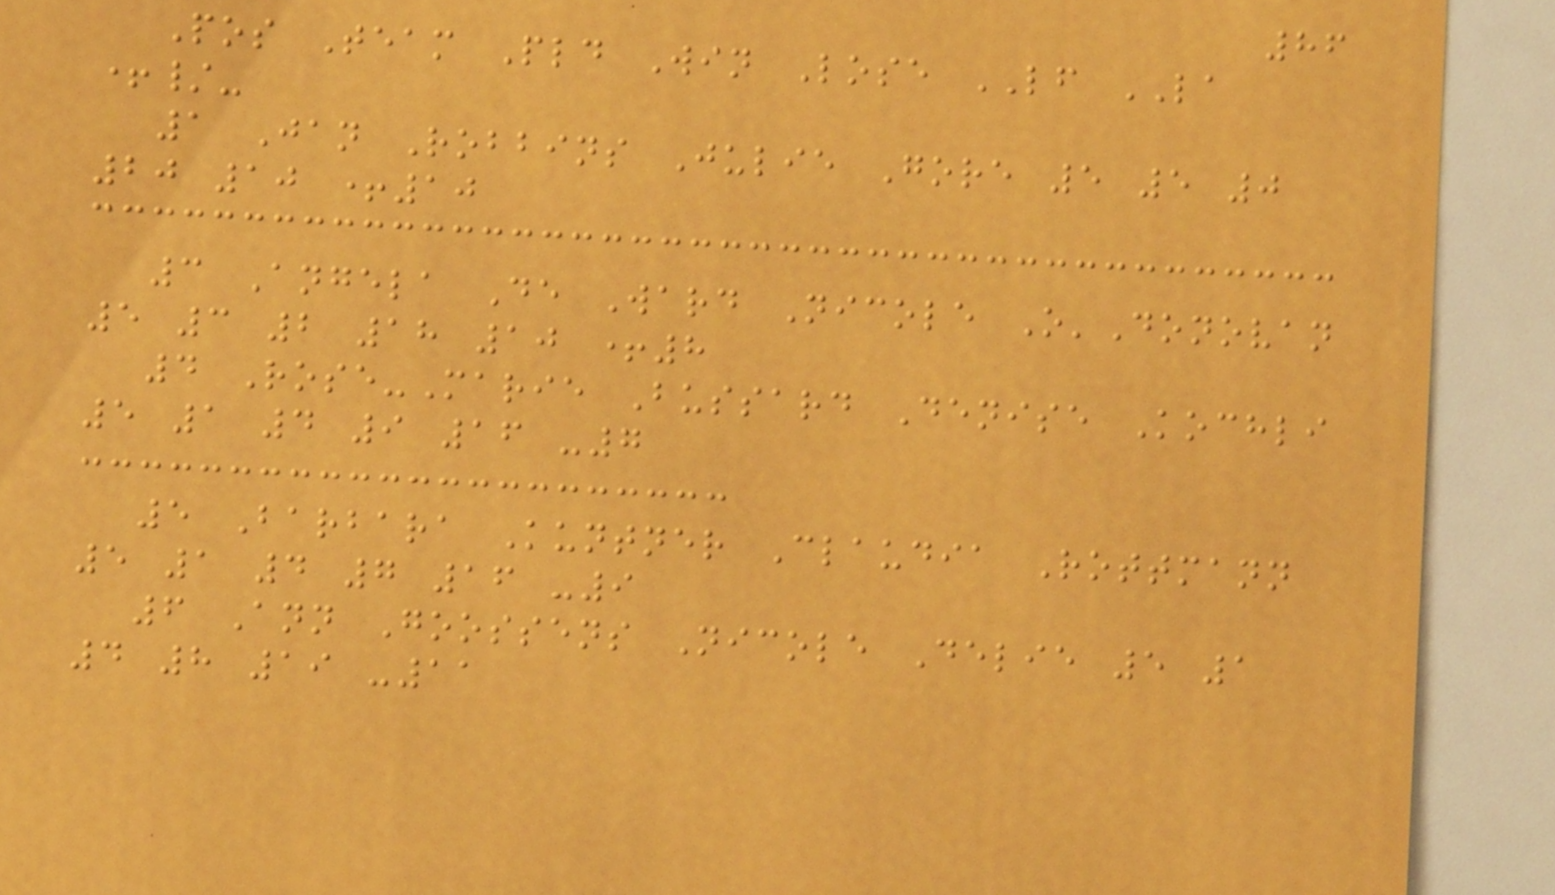86
Pos Team Pld Win Lose LF LA
+/-
1 Jan Robbins Julie Gore 5 5 0
20 10 +10
3 Angela De Ward Nicole O'Donovan
5 3 2 18 10 +8
4 Rose-Marie Bussard Denise Kochli
5 1 4 9 16 -7
5 Barbara Kuntner Claudia Rottmann
5 1 4 7 16 -9
6 Ann Goossens Nicole Delie 5 1
4 8 19 -11
